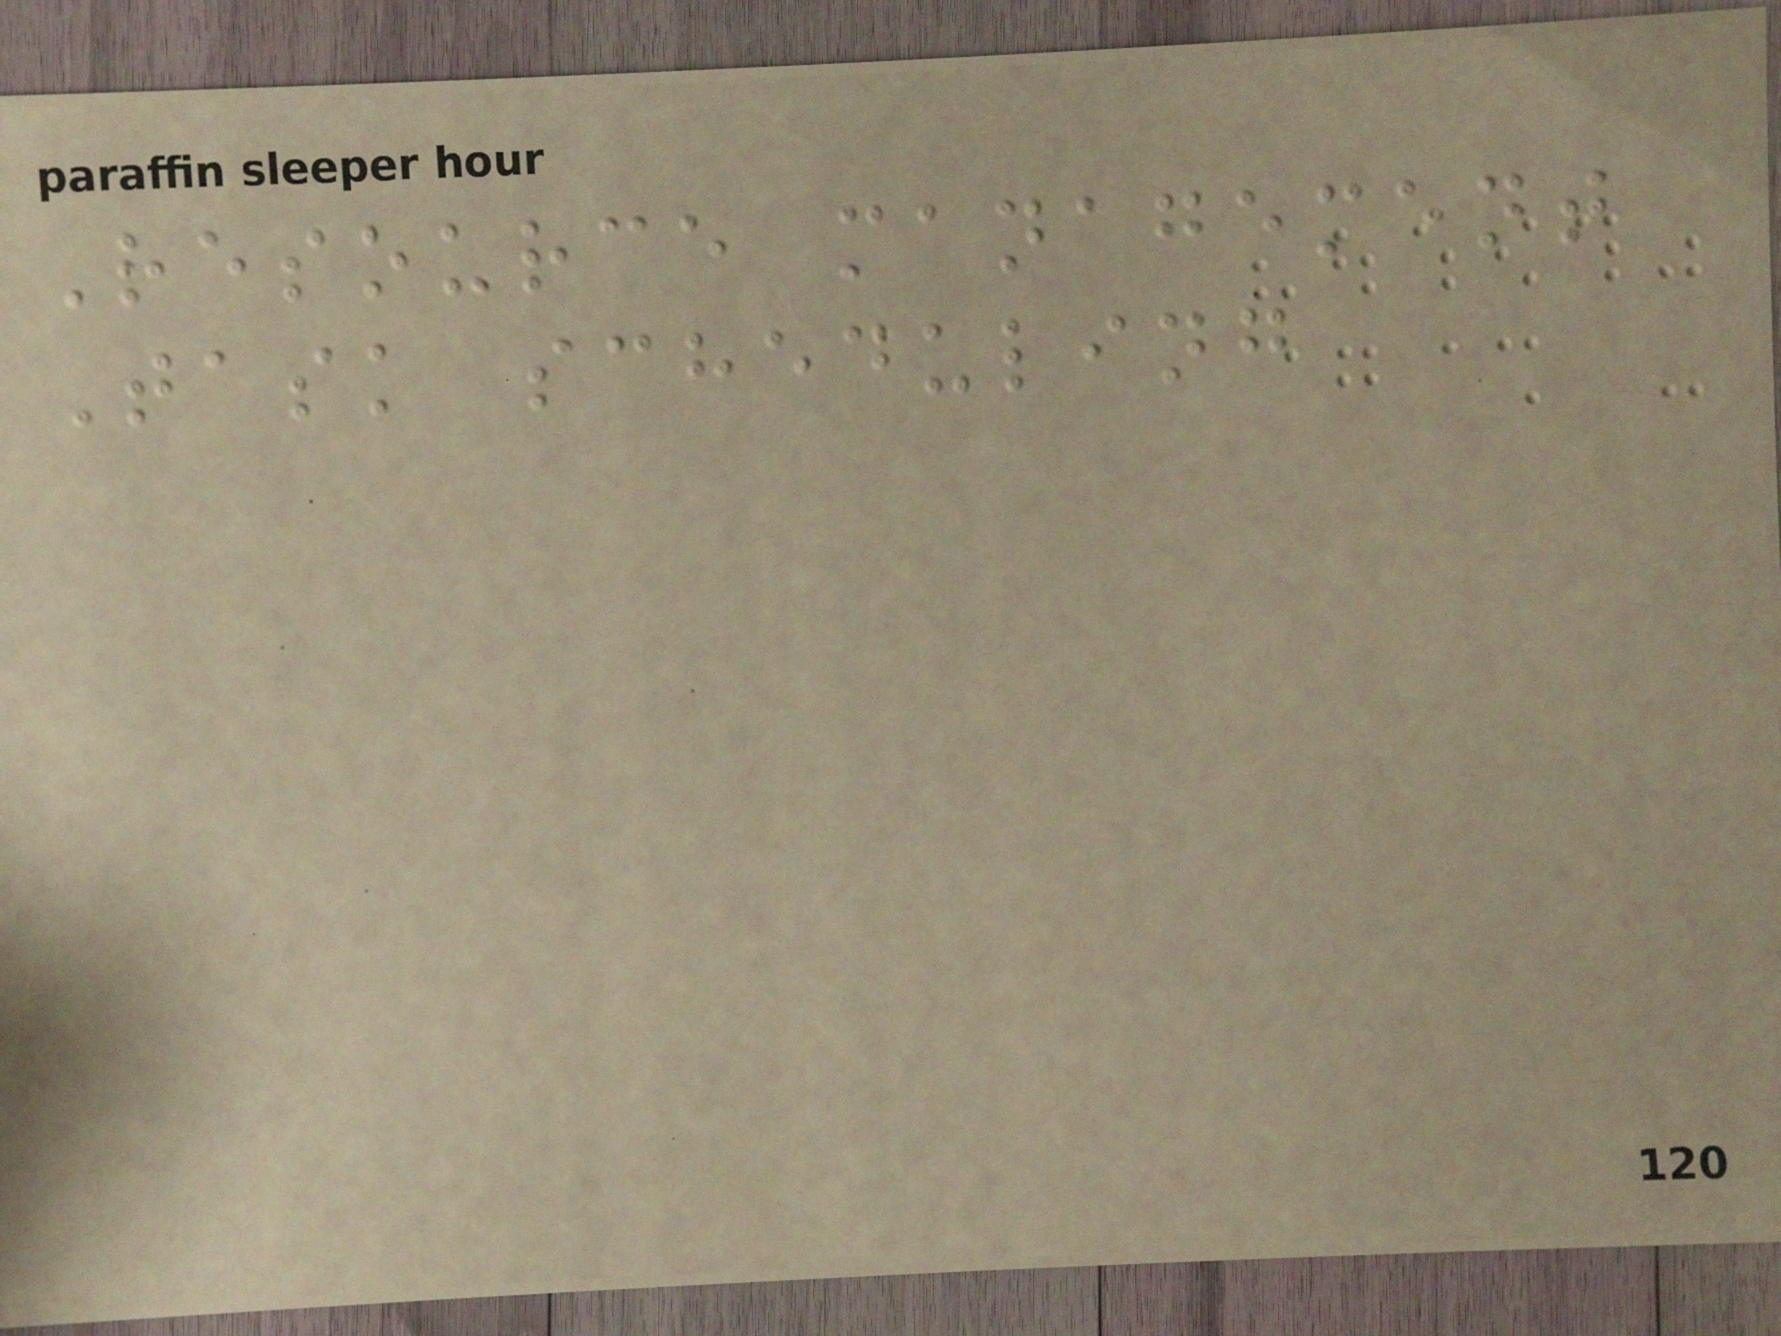Resource management
Task scheduling
